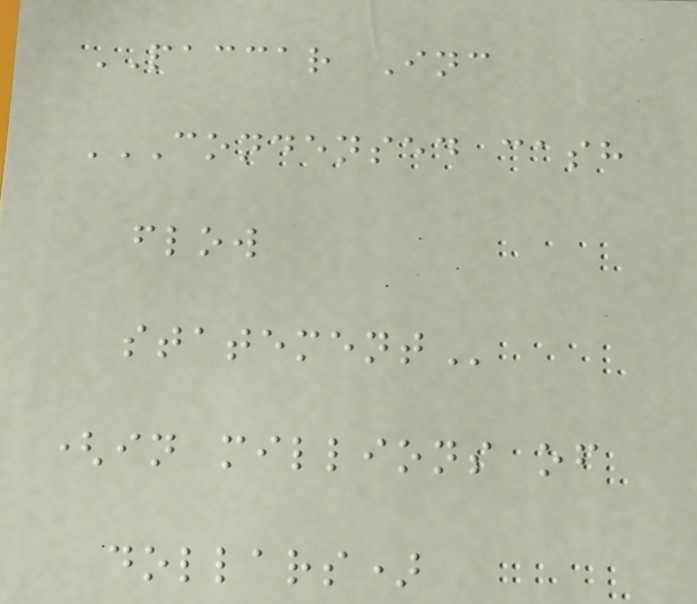PACCAR Inc
CONDENSED CASH
FLOW
STATEMENT
(in millions of
dollars)
